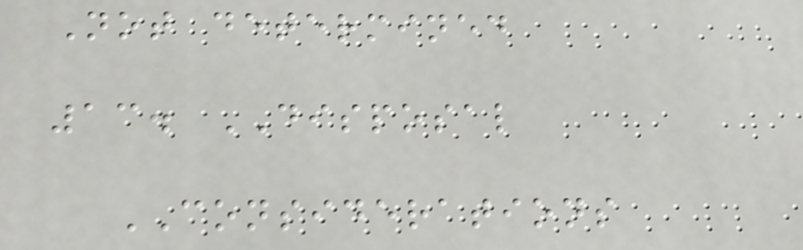Not determined
13. DISPOSAL
CONSIDERATIONS
